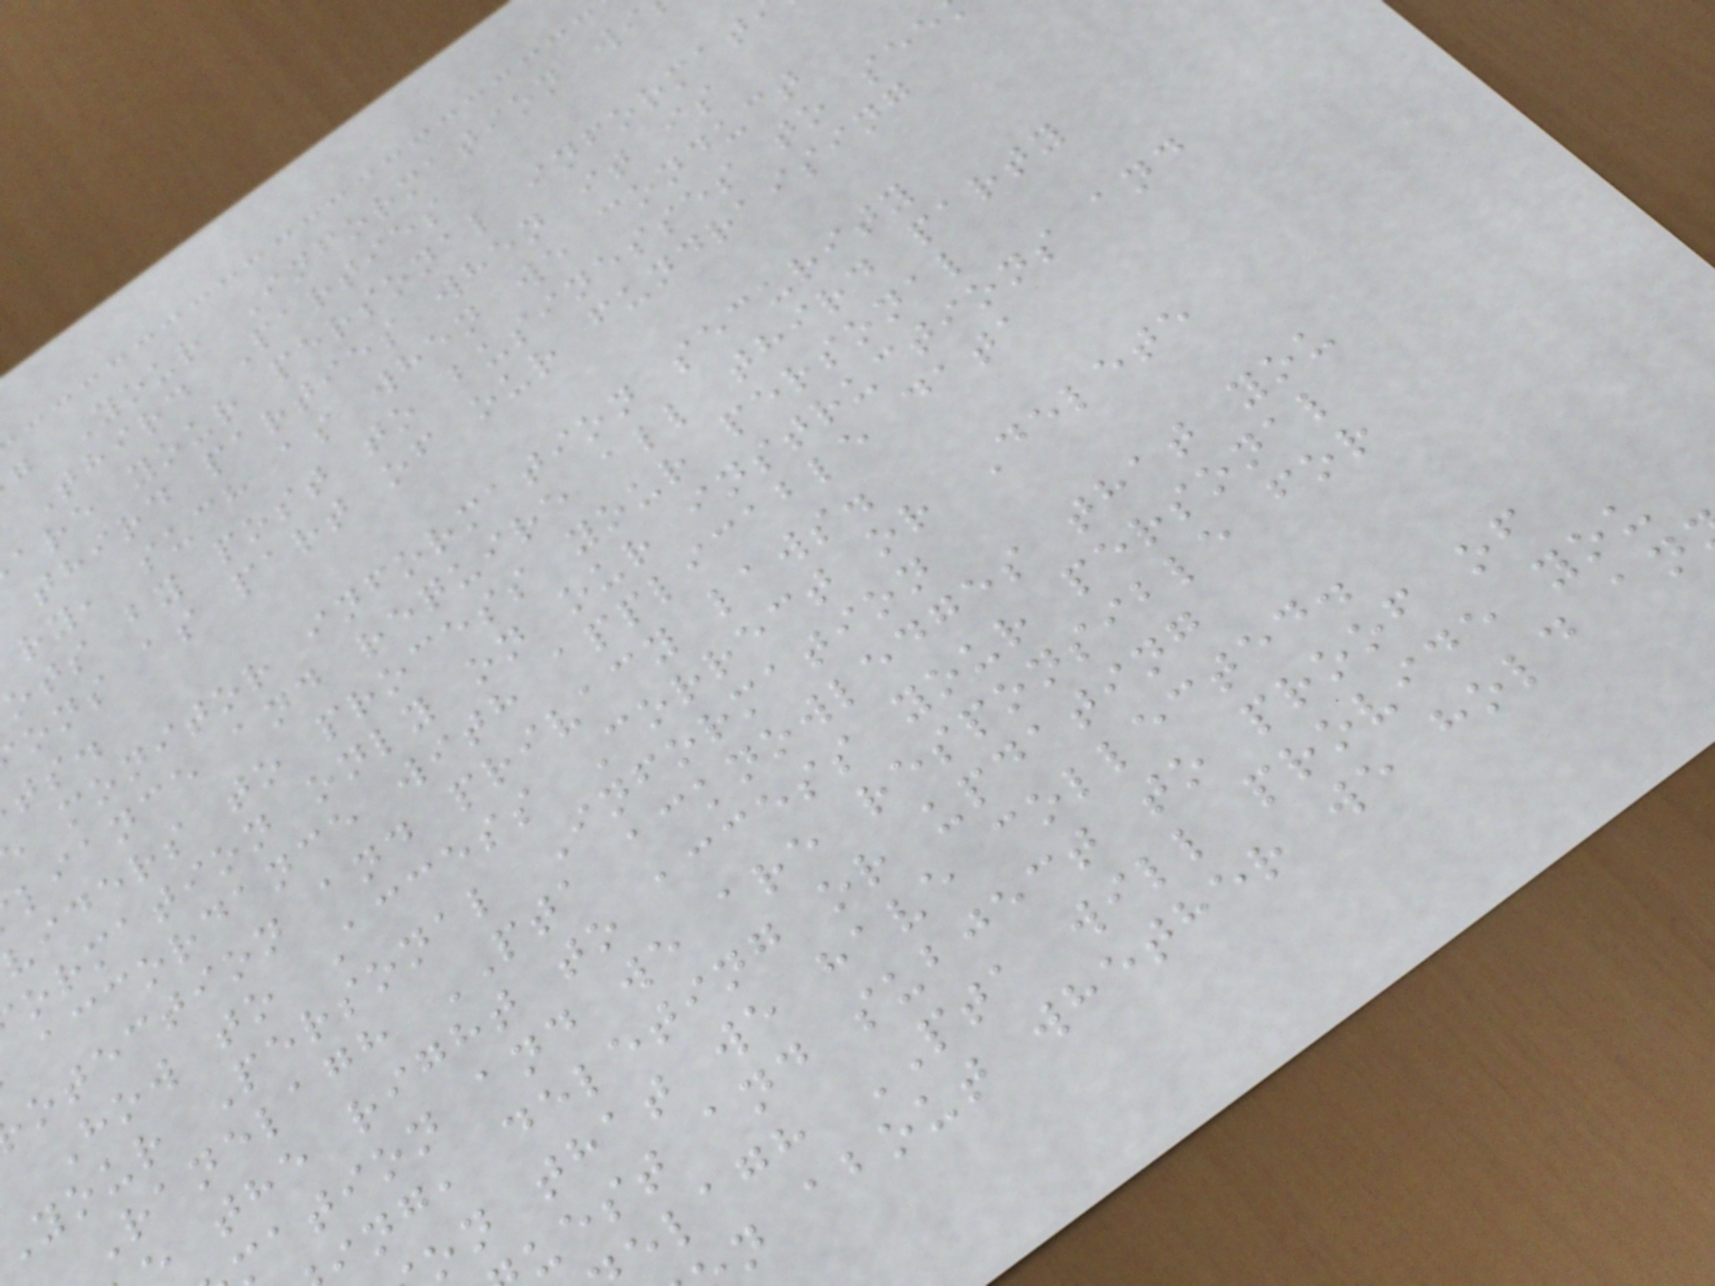g Your Information wi
Third Parties
are your personal informat
third parties when it is
ry, such as when we conduct
ots by post to businesses to see
ons as part of our fundraising
monitor information security
liance and require all third party
viders to process your personal
ormation only on our instructions and
accordance with applicable data
otection and privacy laws.
How to Access Correct or Delete
your Personal Information
Ranelagh PTA acknowledges that you
the right to access your personal
ation and we are responsible for
ing, deleting or updating
on that we have collected.
uest and subject to proof of
elagh PTA will provide you
n about whether we hold an
